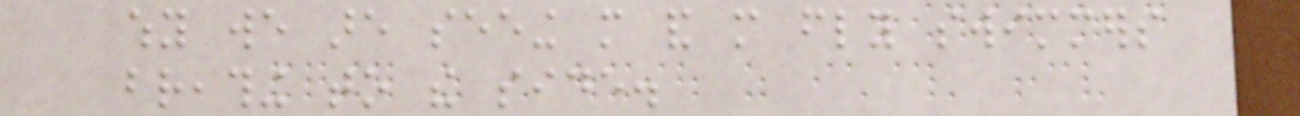why we are seeing more and more fly swimmers
breathing to the side.
